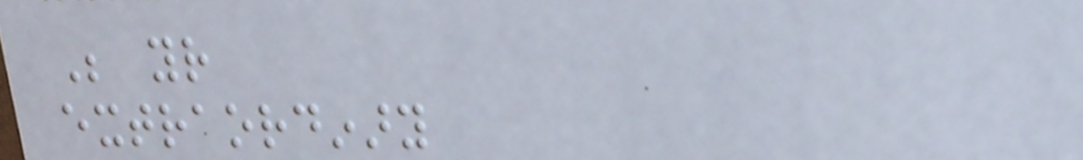Be your
extraordinary
